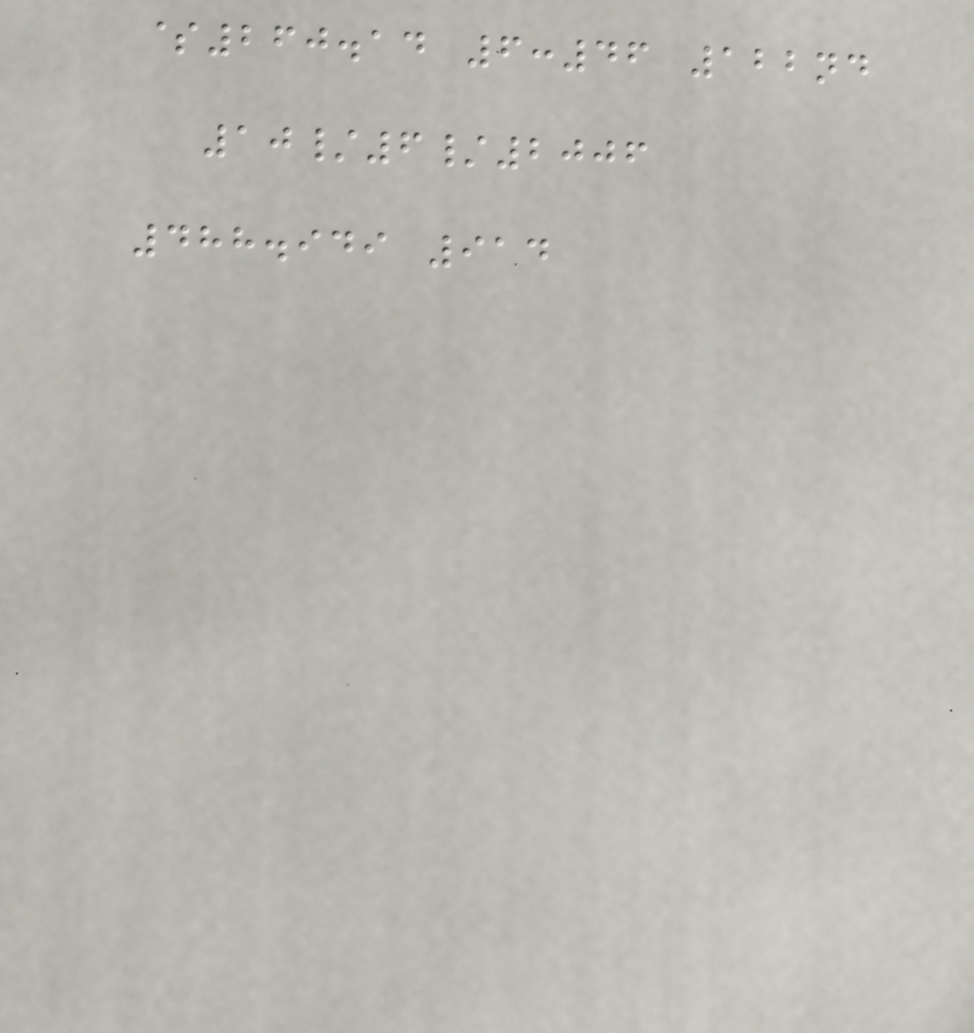$260.14 6:46 122nd
10/6/2006
488.949 914
